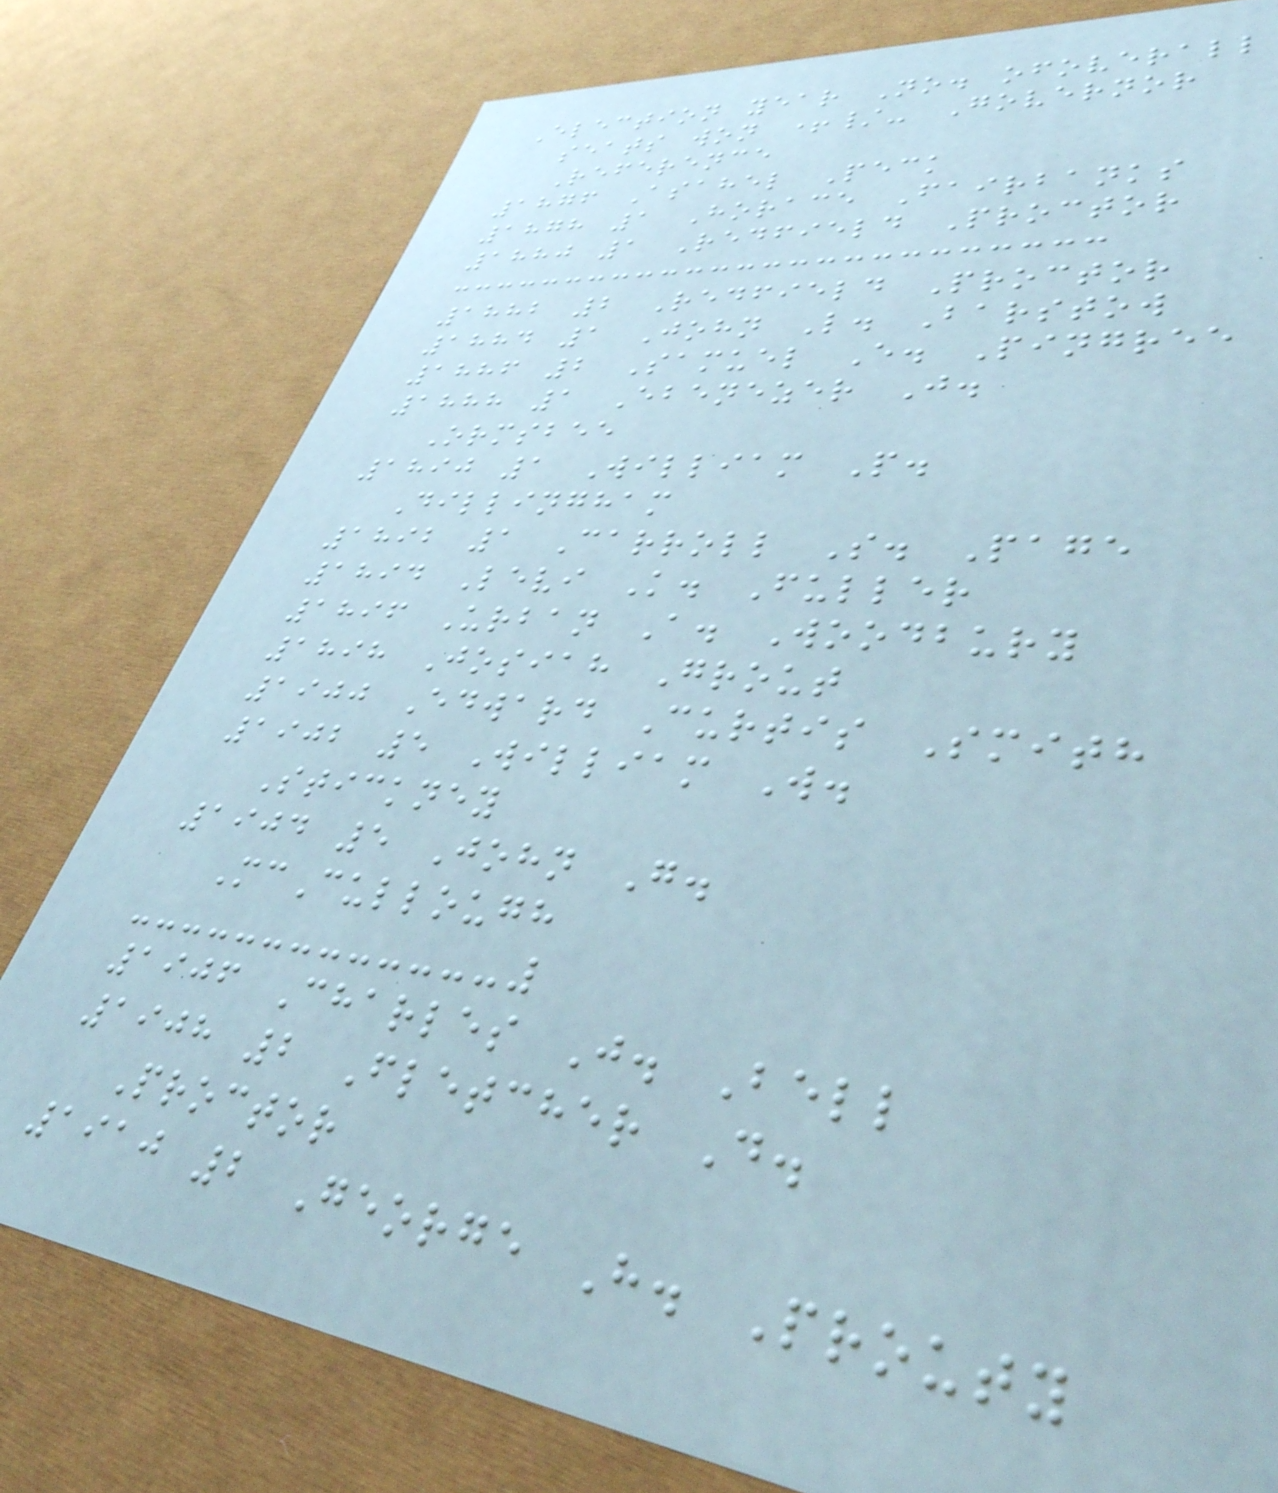Election year No. ofoverall
seats won +/- Governor
Reference
1876 Asahel Peck
1878 1 Horace Fairbanks
1880 1 Redfield Proctor
1882 2 Redfield Proctor
1884 1 John L. Barstow
1886 2 Samuel E. Pingree
1888 1 Ebenezer J.
Ormsbee
1890 1 William P.
Dillingham
1892 1 Carroll S. Page
1894 Levi K. Fuller
1896 Urban A. Woodbury
1898 Josiah Grout
1900 Edward Curtis Smith
1902 5 William W.
Stickney
1904 5 John G.
McCullough
1906 Charles J. Bell
1908 2 Fletcher D.
Proctor
1910 2 George H. Prouty
